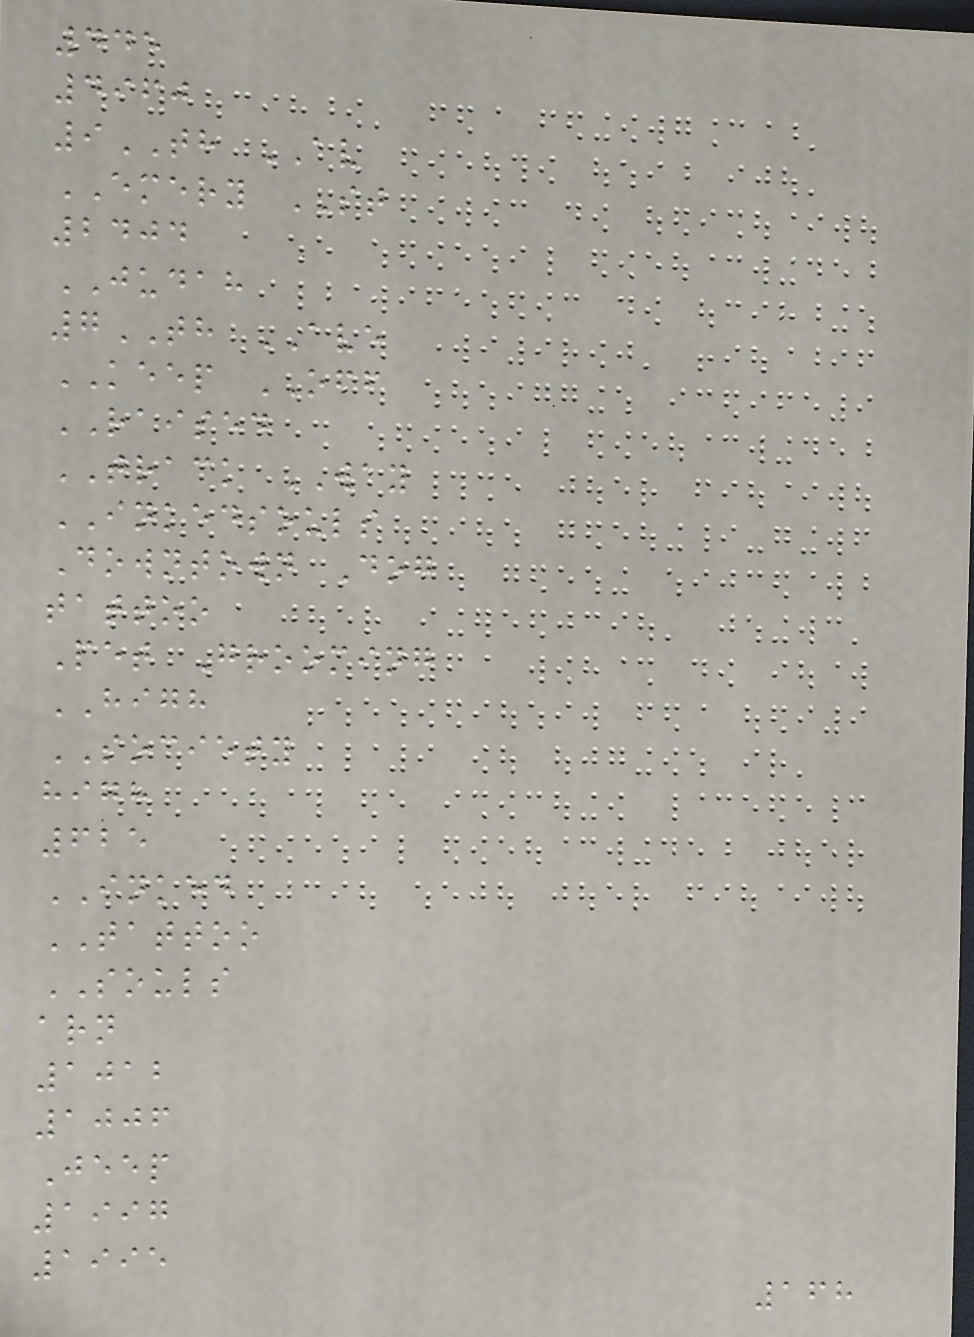445
4960
9TH AV
EMERY ST
2404
JUDAH
7TH AVE
KEEP OFF
RAISED
TRACK WAY
INKEDSOULS
Downtown Dog
tattoo
Pet Grooming
HIGH
SOCIETY
high
625
INKED
TATTOO
SOULS
arn
1012
1006
Jeep
1997
1995
168
